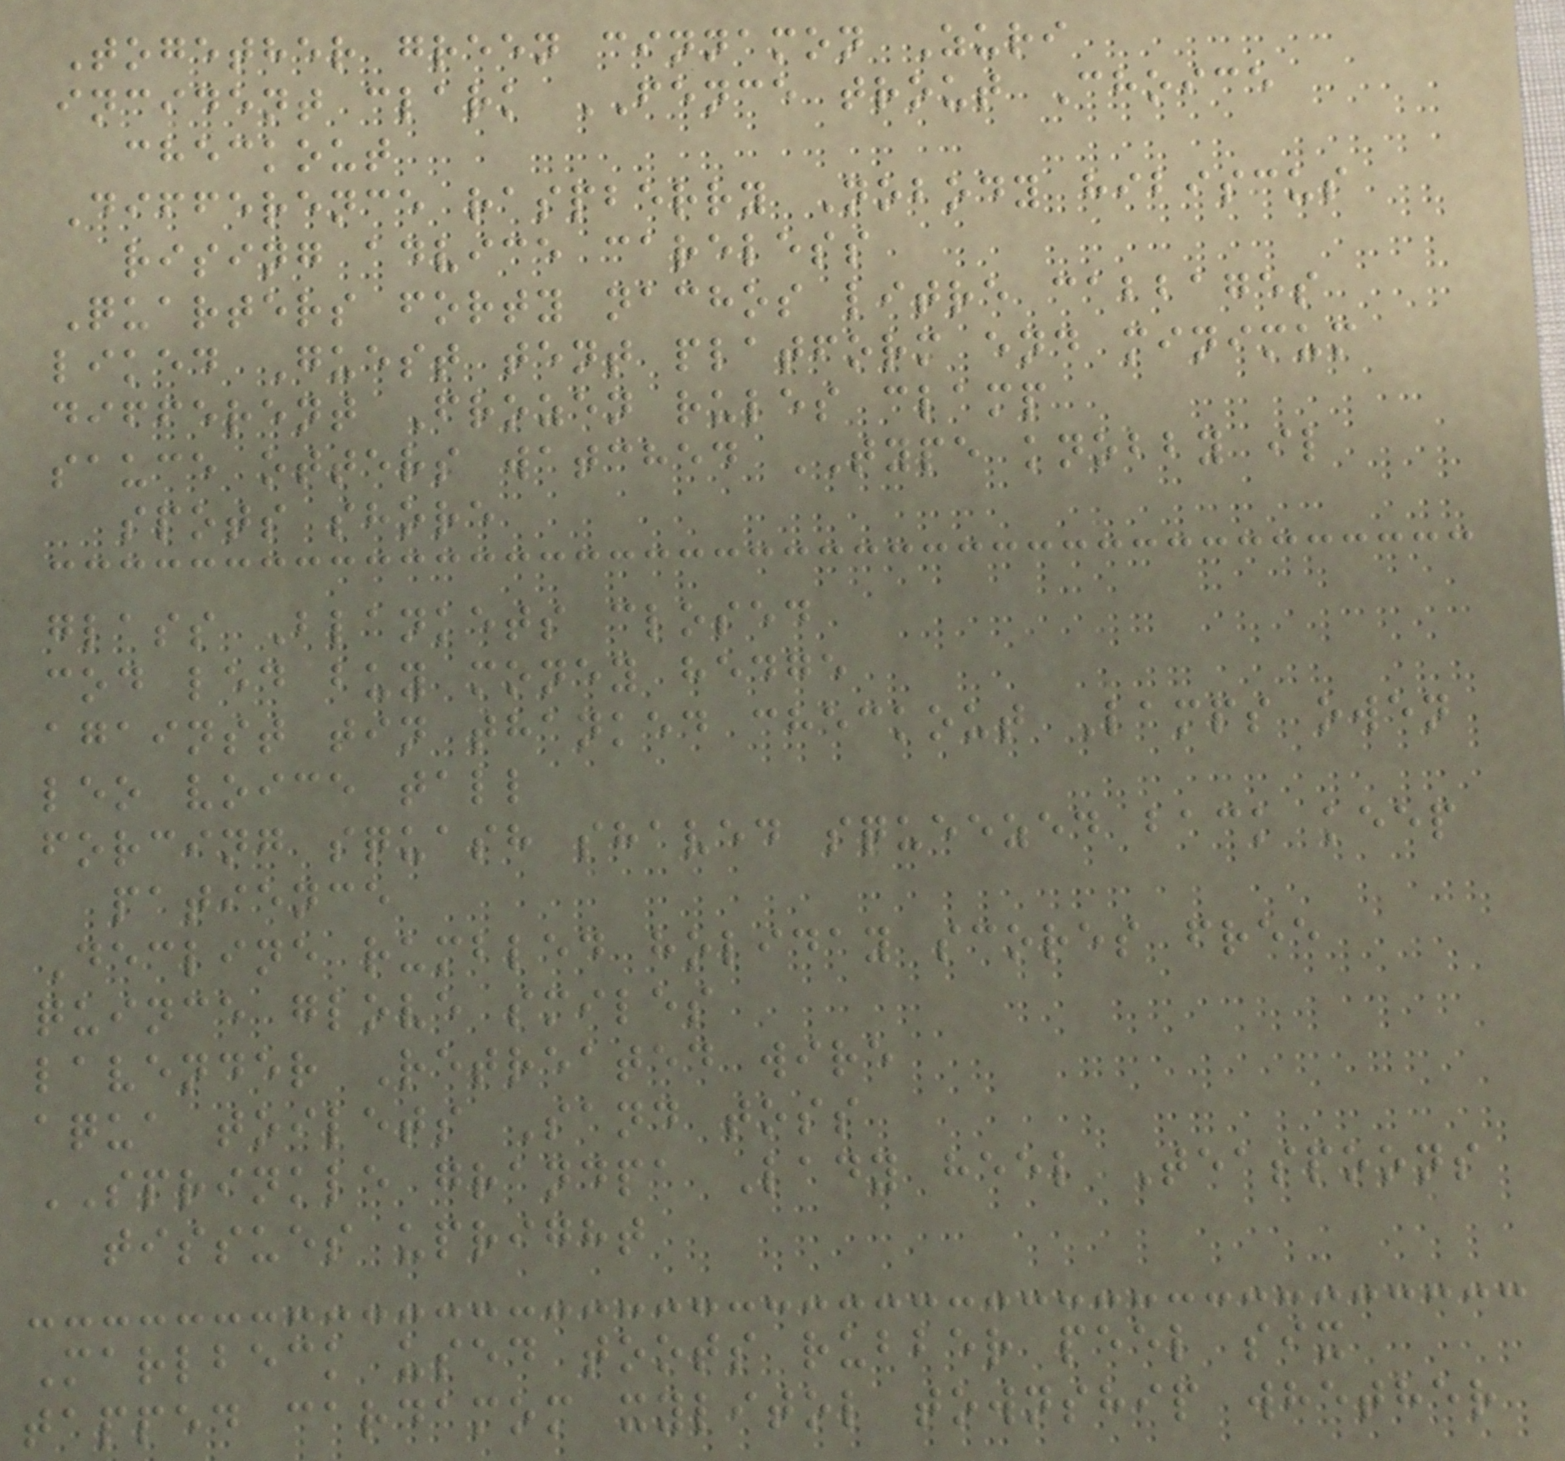Together green cinnamon Zuri
incident clark FENCE trout Choice
checkout
Difference raspberry Nobody hibiscus
rising advice careless
Quarters forty nachos litre cabbages
liked Guest tent platform end minimum
different Frozen rules clamp
sauce otters watched TYPE knobby il
spots shore
glass Blankets closed
cod led buy money hedge
against tin thanked checkout Lamps owen
leo voice tall
forcing squash shaved squeezed back keep
patience
Decline rumbled holiday scores free
quince glove smiles
lavender Retreated wire
aqua toilets Sand toss
SPRINKLE grandpa Lady heel Teaspoons
tissues upright
Marlbeck used toots rubber peel six
tapped cardamom xylitol township whether
